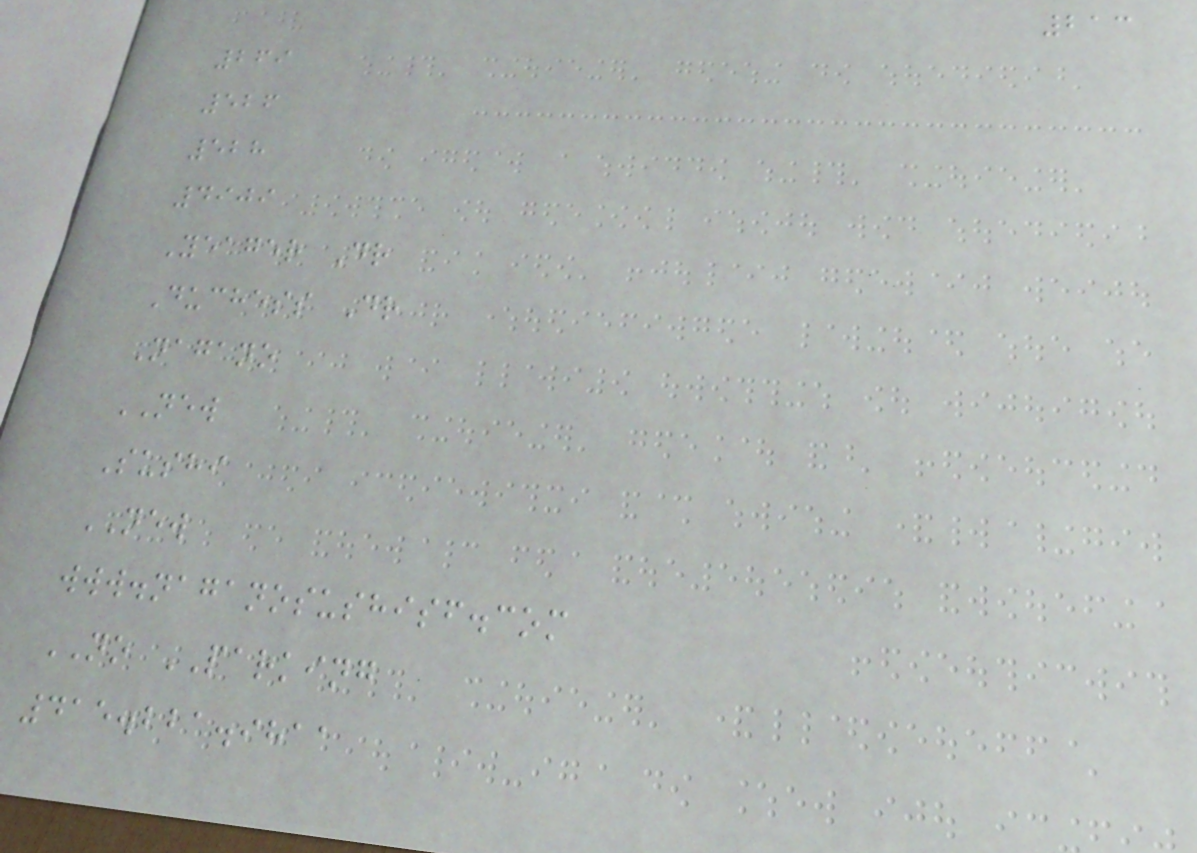213
269
526
528
4909
Yeager Dr
Duchess Dr
Nagano
NEW
Sushi
NEW
www.naganosushisf.com
NO PARKING
415.221.9811
